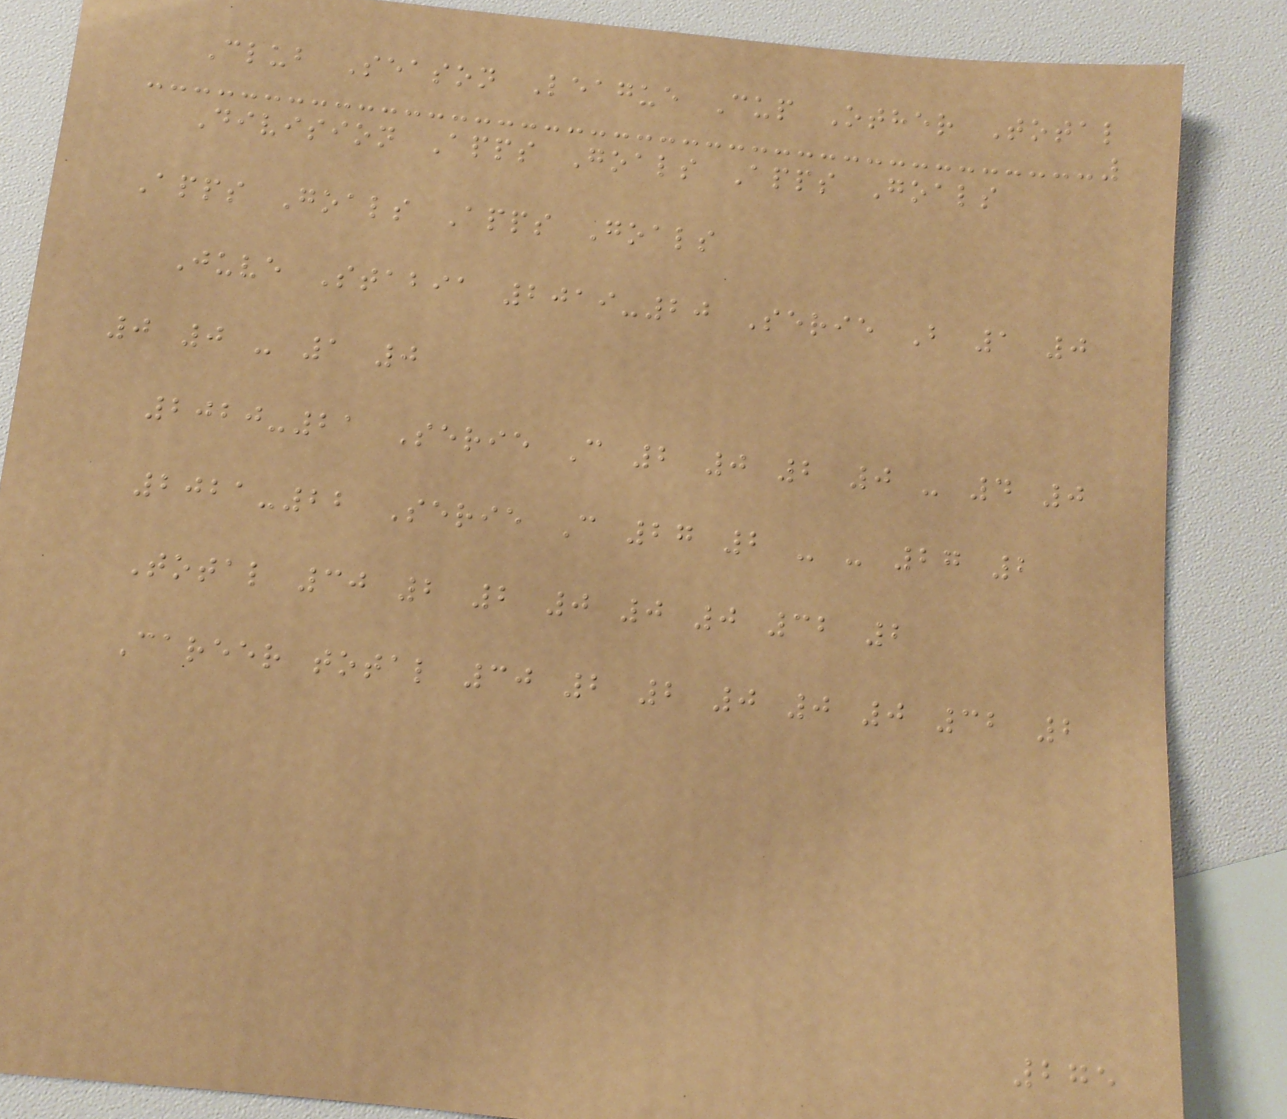Club Season League Cup Other Total
Division Apps Goals Apps Goals
Apps Goals Apps Goals
Juve Stabia 2019-20 Serie B 1 0
0 0 - 1 0
2020-21 Serie C 2 0 2 0 - 4 0
2021-22 Serie C 27 2 - - 27 2
Total 30 2 2 0 0 0 32 2
Career total 30 2 2 0 0 0 32 2
275
